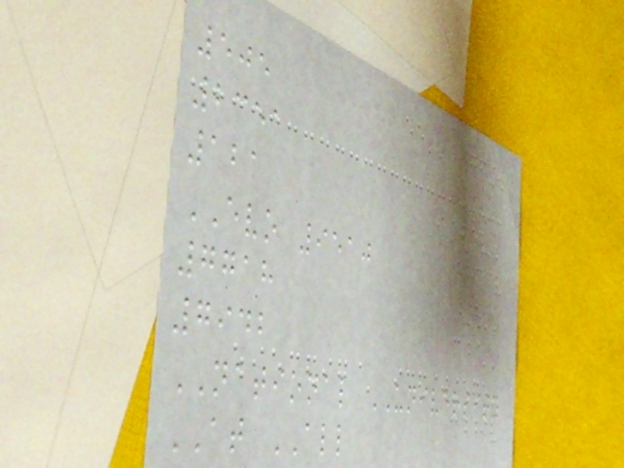505
2351
121
EVO 9510
7718
7942
NATIONAL UNIVERSITY
AT ALL
